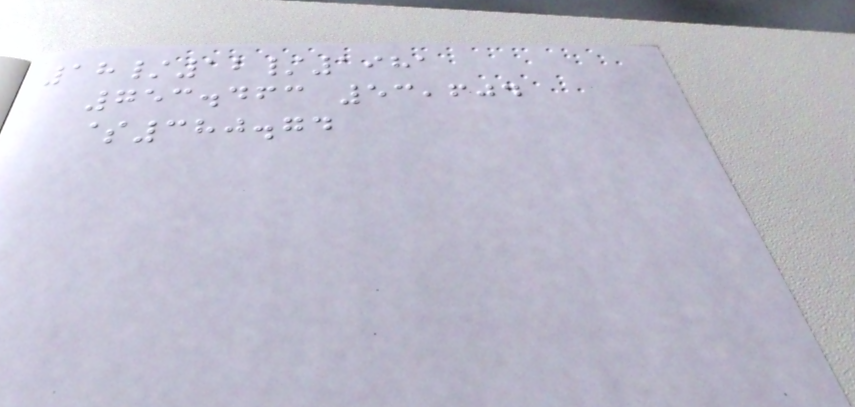18/12/1981
753.463 53,604
$380.74
